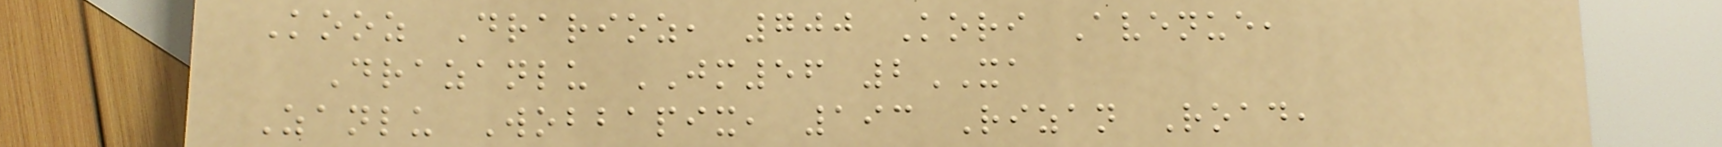Kooz Drarioz, 700 Kori Avenue,
Drazanlu JM56 2XA
Zanlu Wobbapix, 193 Rizan Road,
